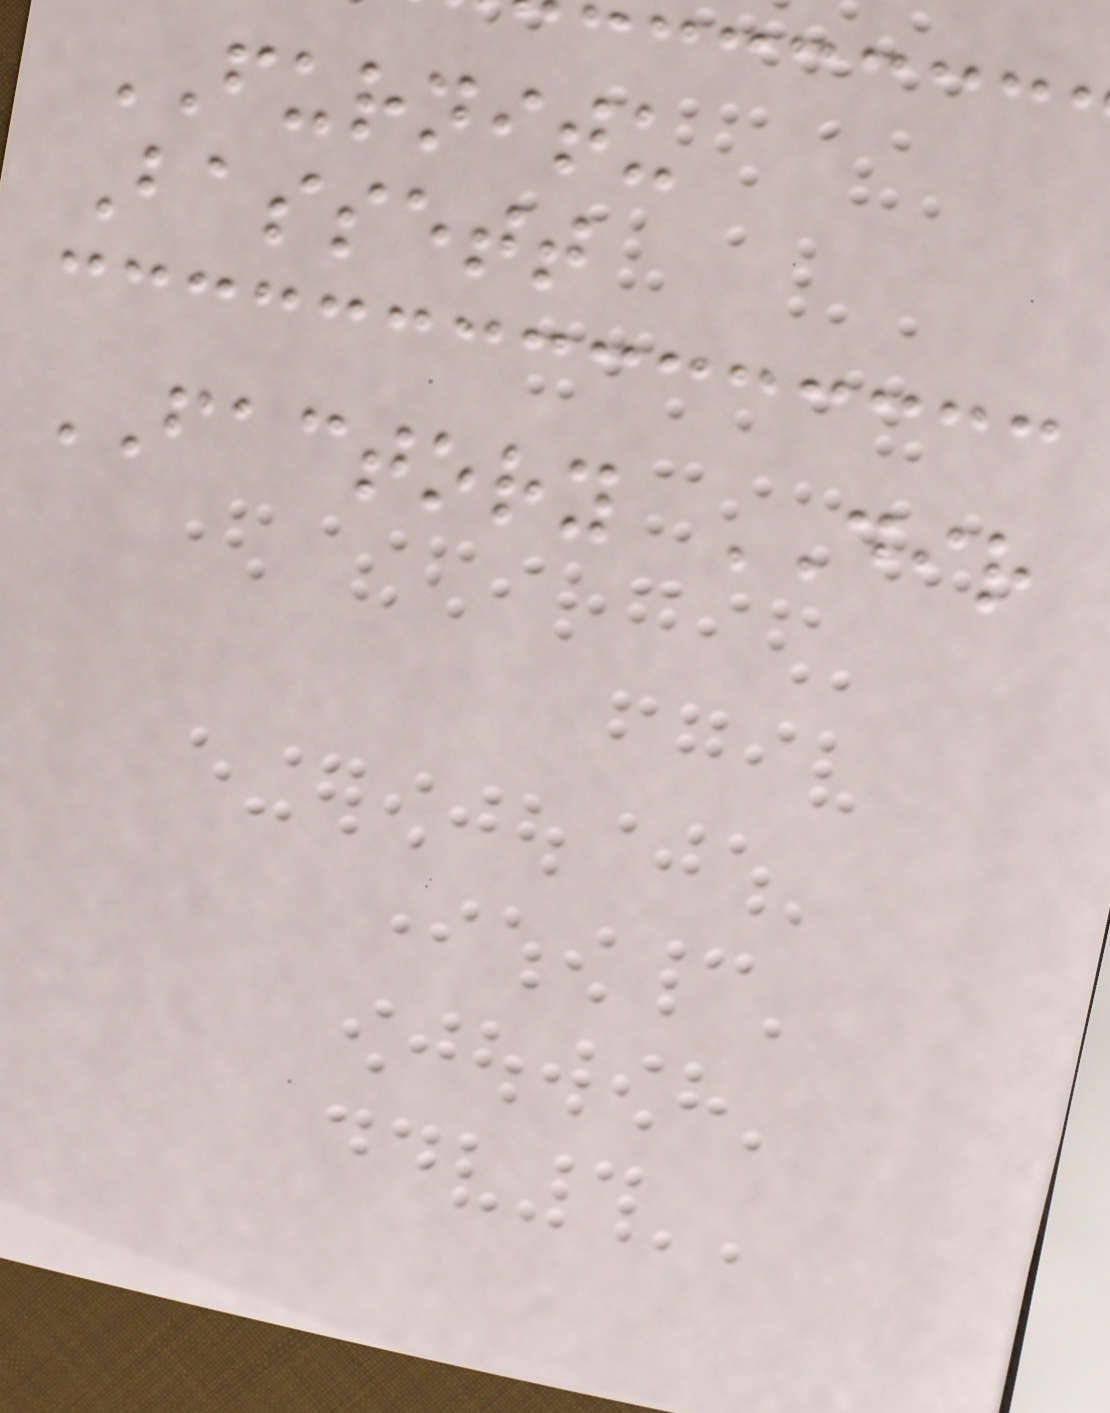FURNITU
Bassett
FACTORY DIR
